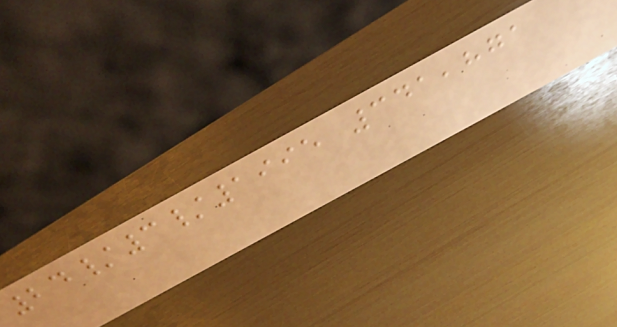24/3/1995 341,871
